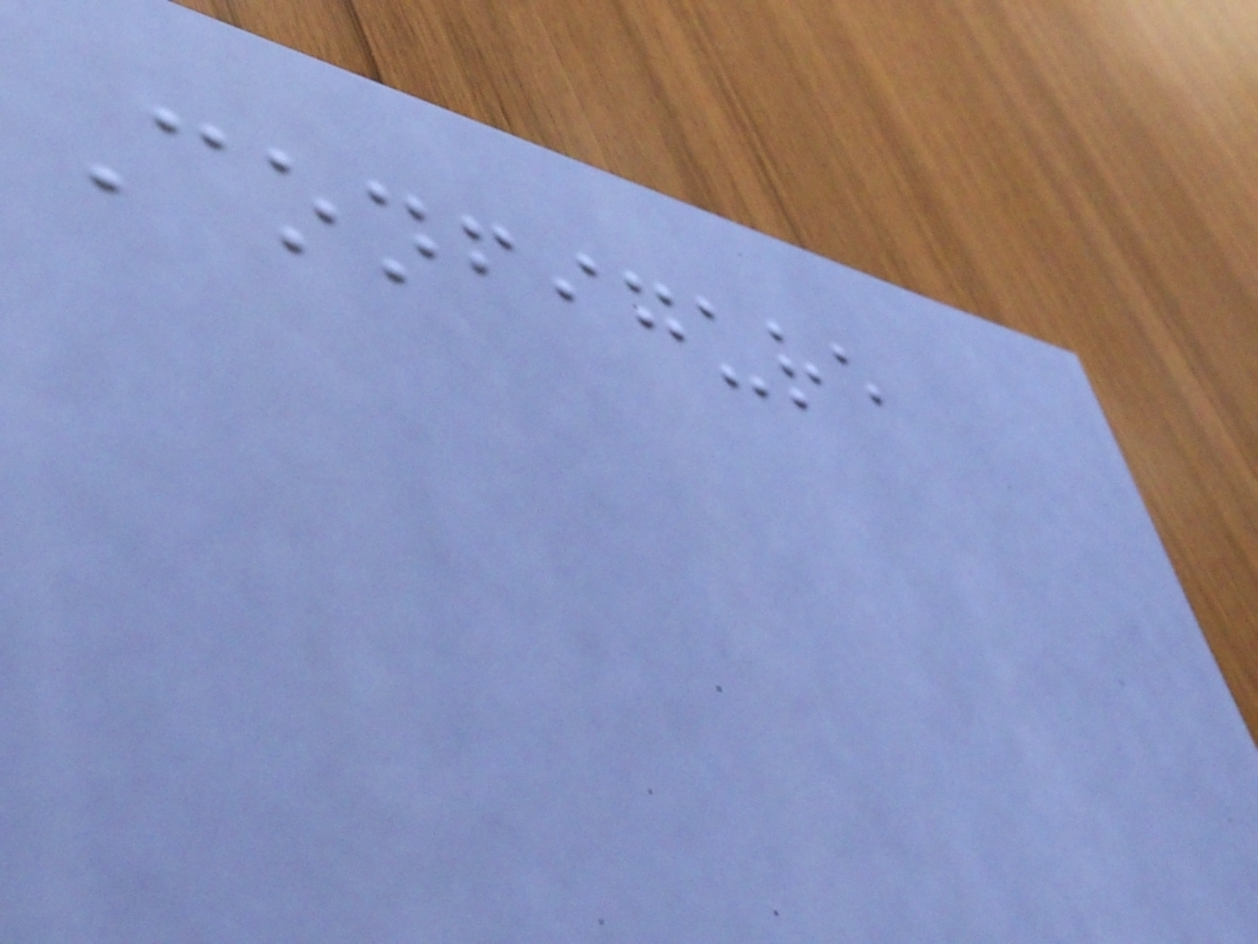Configure
